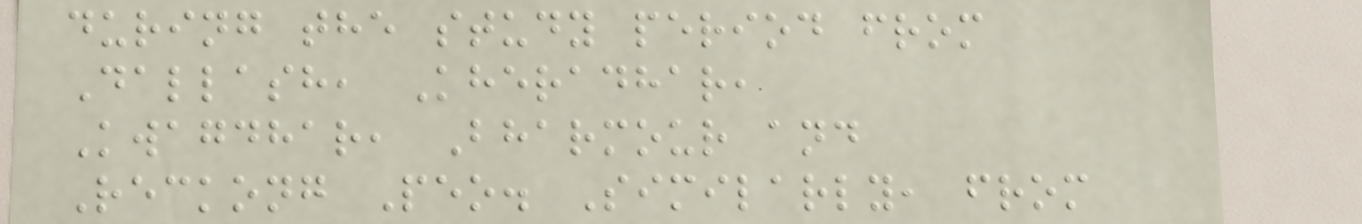during the study period from
Dallash, Kheradhar,
Kwagdhar, Bharmour and
Reckong Peo. Similarly, from
